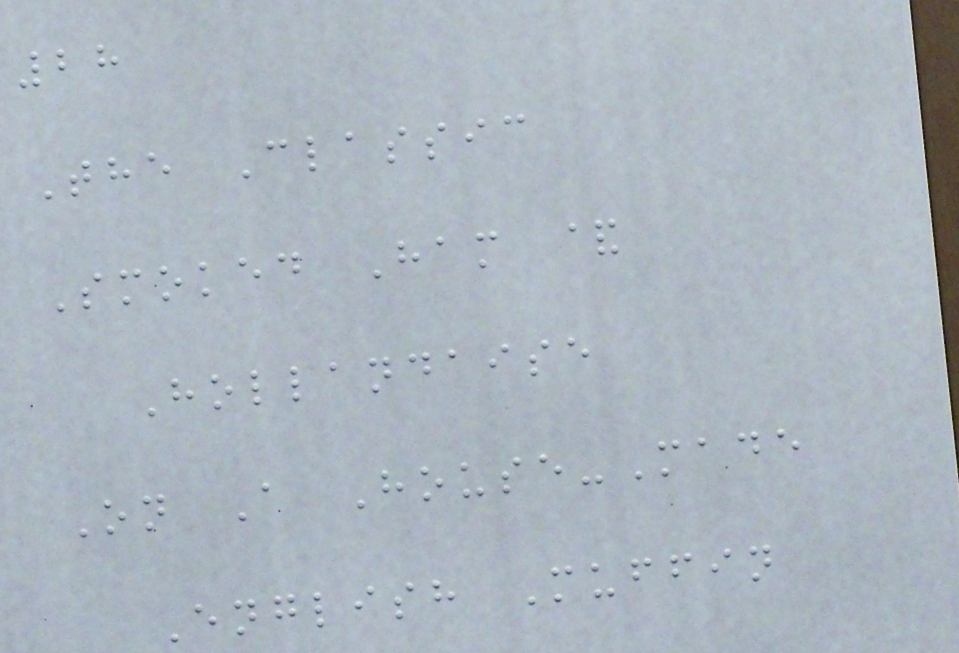28
The Classic
Smoked Ham &
Hollandaise
On A House-Made
English Muffin
